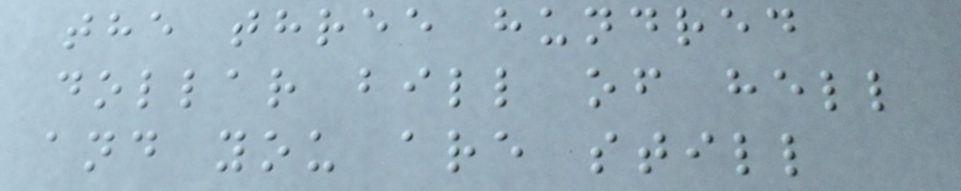the three hundred
dollar bill of hell
and you are still
